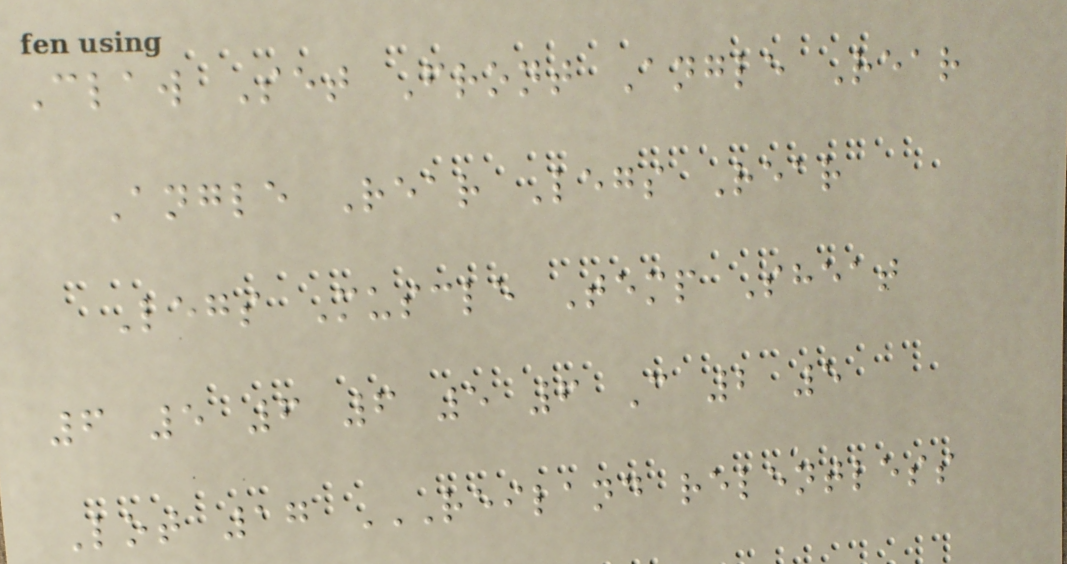Claw Set Front Angle Rear
Angle Rear Legs Rear
Legs Muscle Temp Sheat
6 5 6 6 5 6 C 2 5
Lot 17 REILAND RELENTLESS
